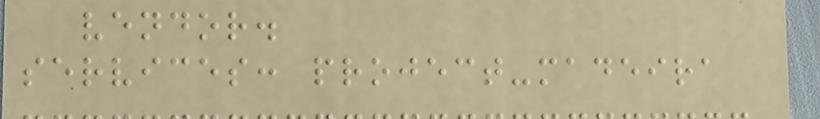vendor.
services: project-madeira
